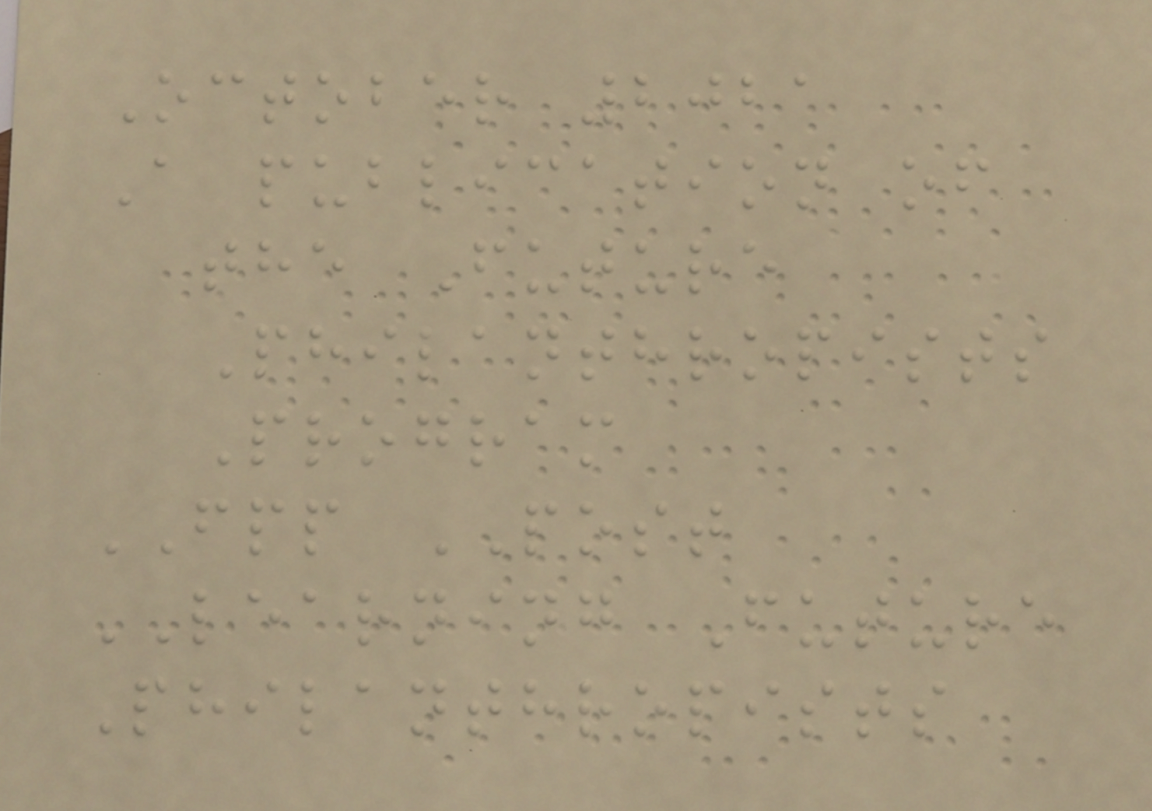October 2021
A publication of
the Future
Philanthropists
Program
FPP POST
LEARNING Future
Philanthropists
